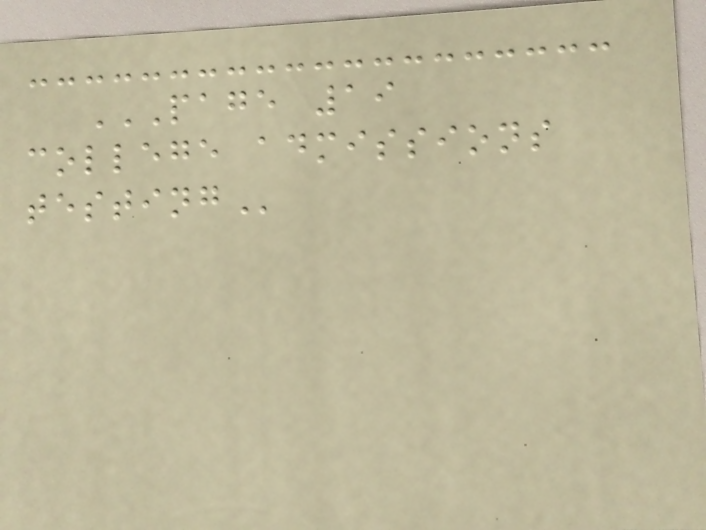PAGE 19
COLLEGE ADMISSIONS
TESTING
